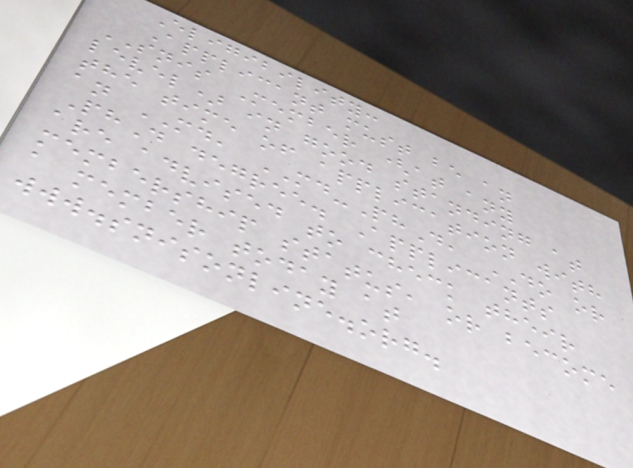Eligibility:
Applicant must be an
SNIS Member (at any
level) in good standing at
the time of application with
an MD, MD-PhD, DO or
PhD degree. Applicants
are advised to check their
membership status, or become
a member today at
www.snisonline.org.
